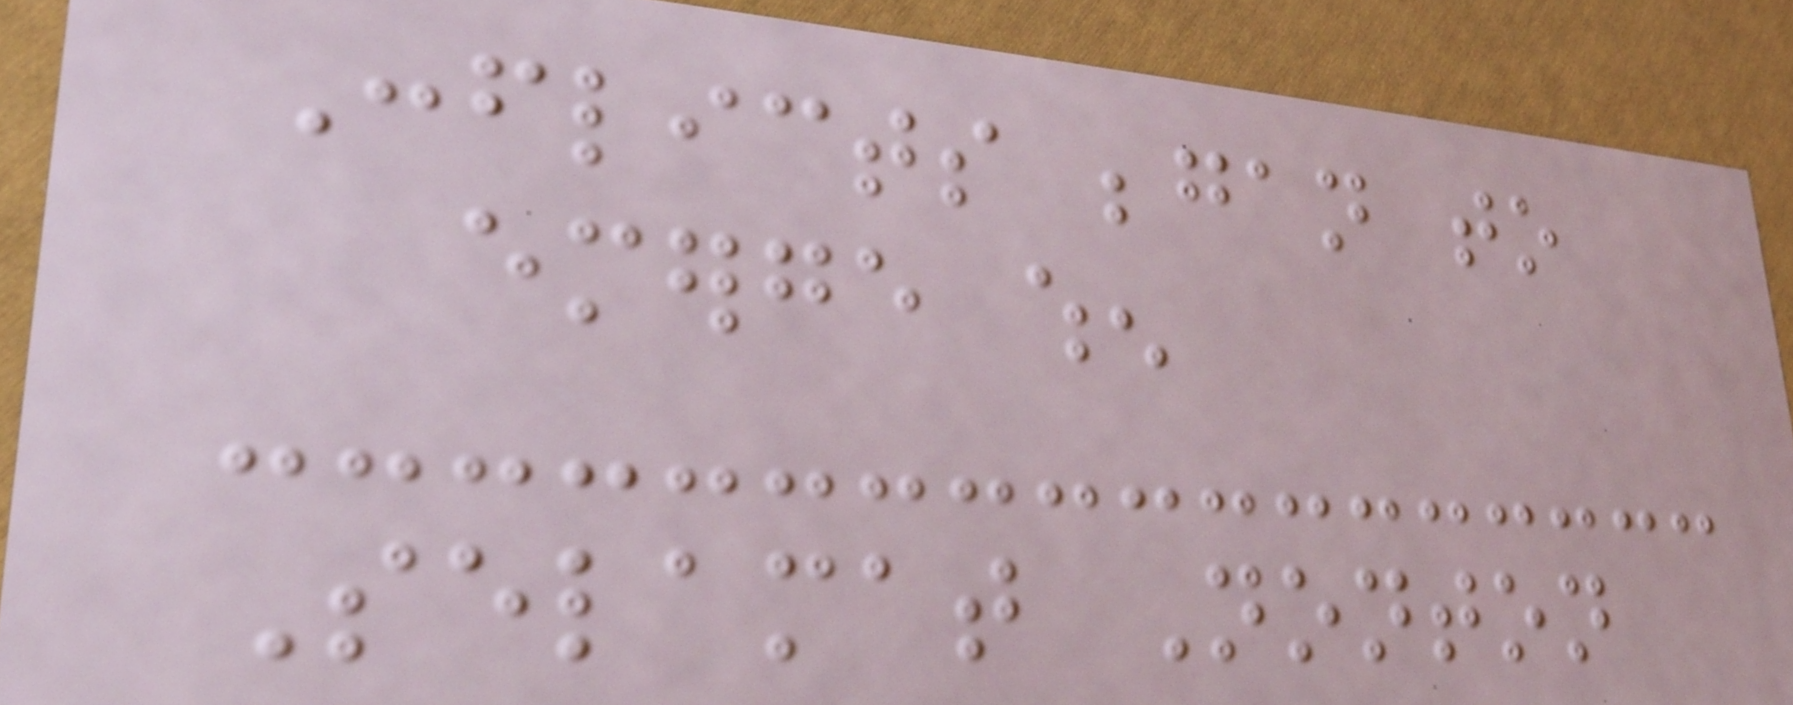Conflicts began to
emerge when
Selamat Nonton
